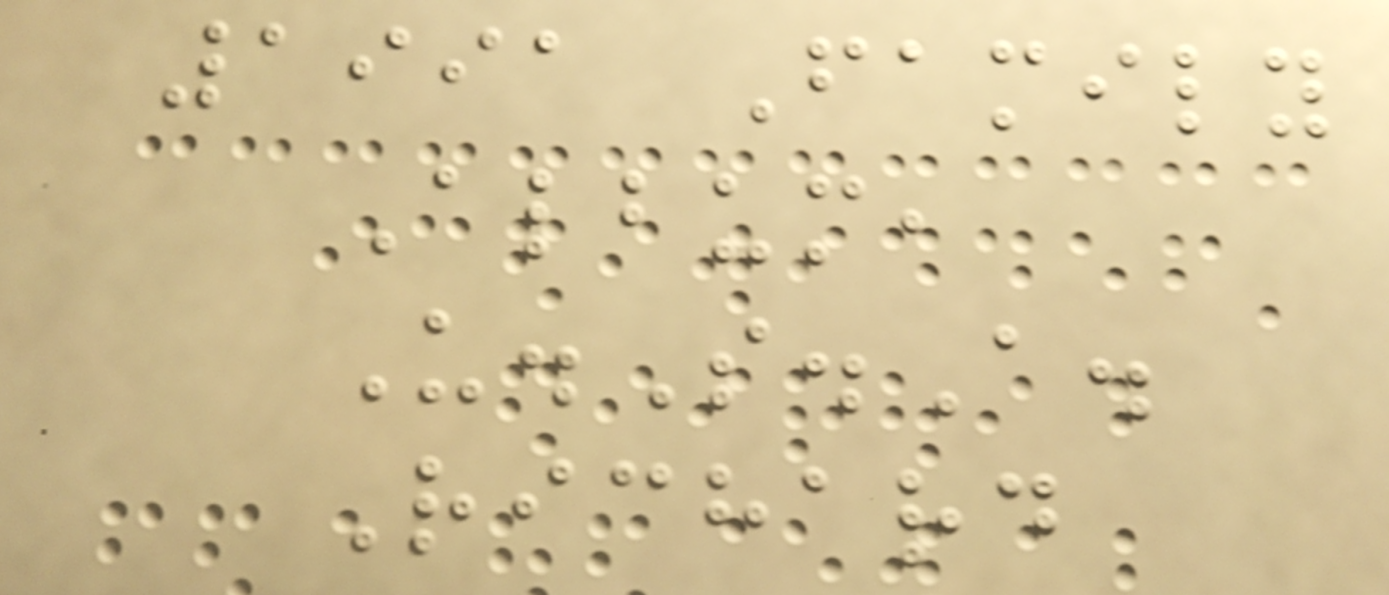1991 Family
Album,
U.S.A.
Richard
